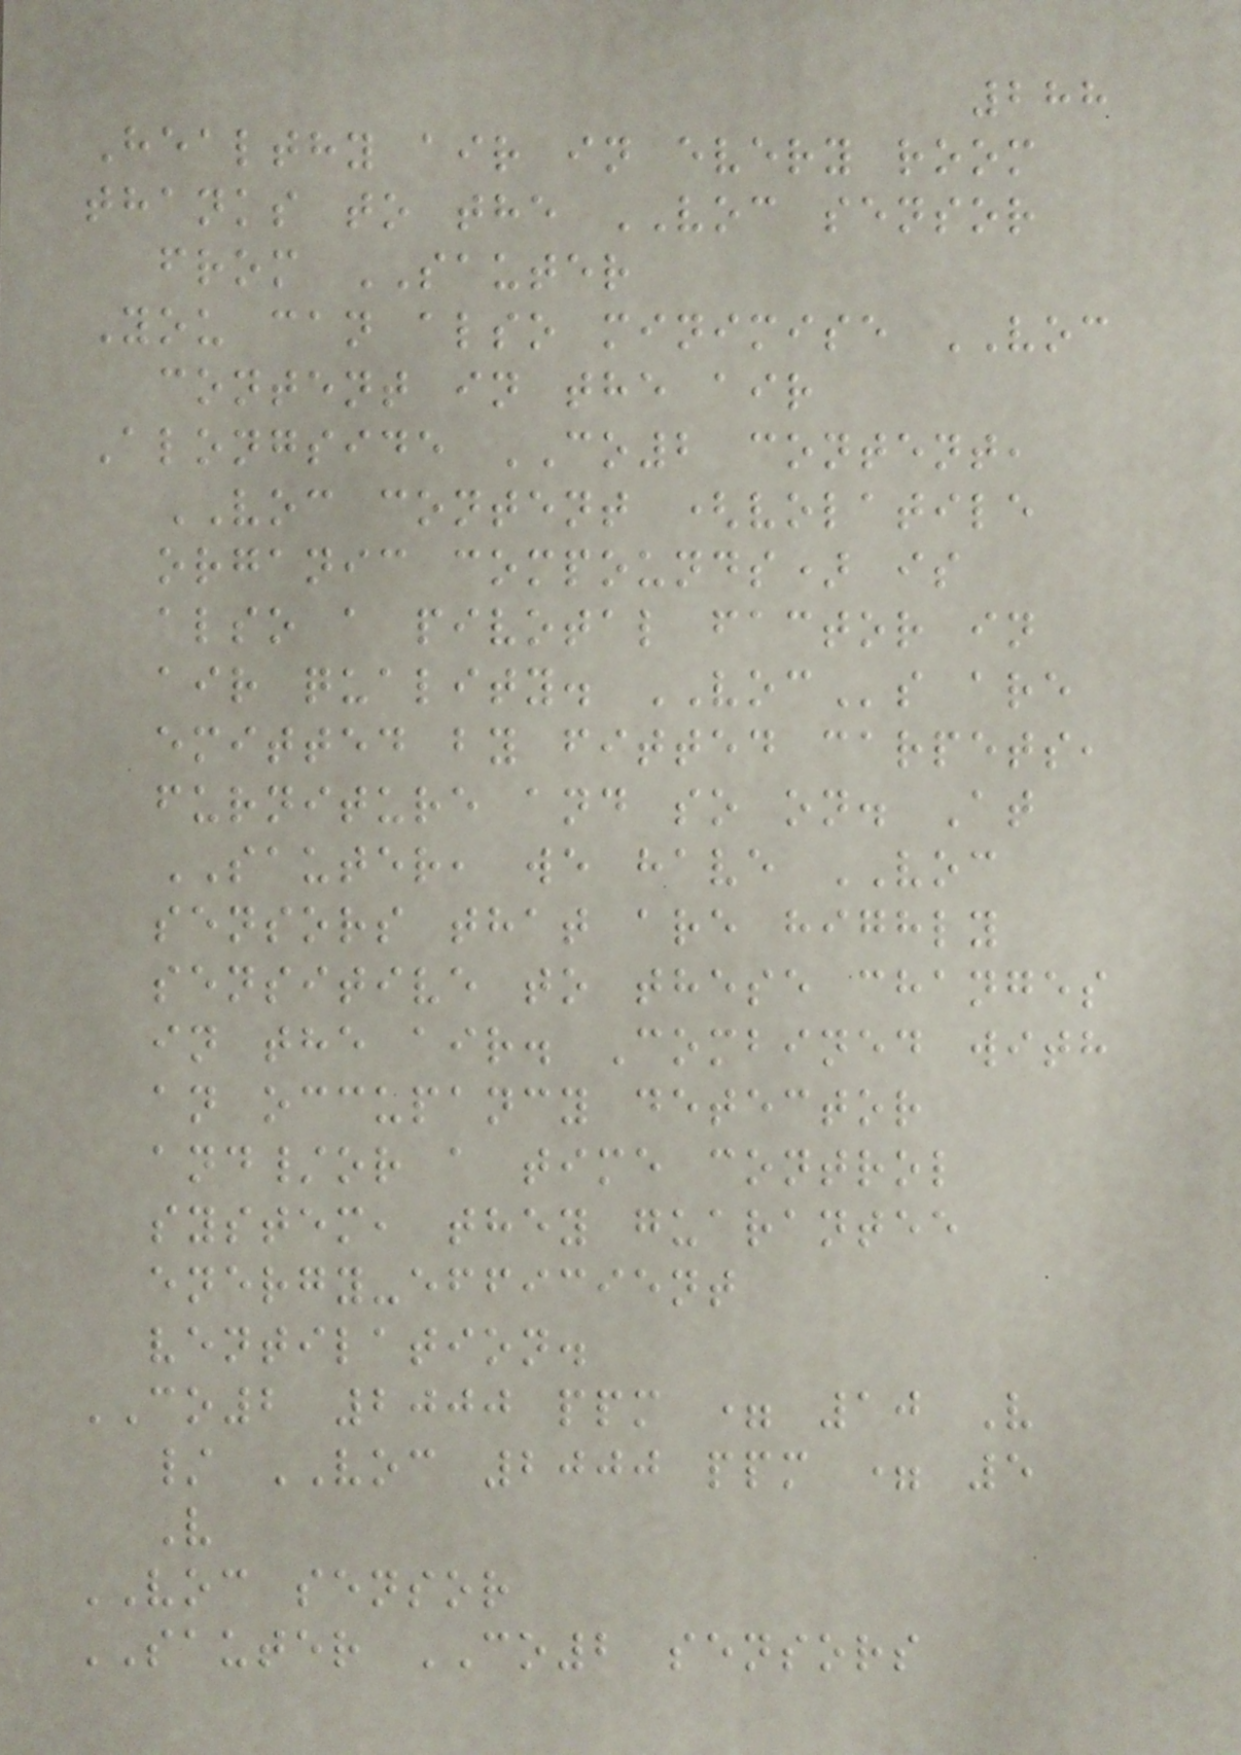288
Healthy air in every room
thanks to the VOC sensor
from SAUTER
You can also minimise VOC
content in the air
Alongside CO2 content,
VOC content (volatile
organic compounds) is
also a pivotal factor in
air quality. VOCs are
emitted by fitted carpets,
furniture and so on. At
SAUTER, we have VOC
sensors that are highly
sensitive to these changes
in the air. Combined with
an occupancy detector
and/or a time control
system, they guarantee
energy-efficient
ventilation.
CO2 2000 ppm = 10 V
/ VOC 2000 ppm = 5
V
VOC sensor
SAUTER CO2 sensors
